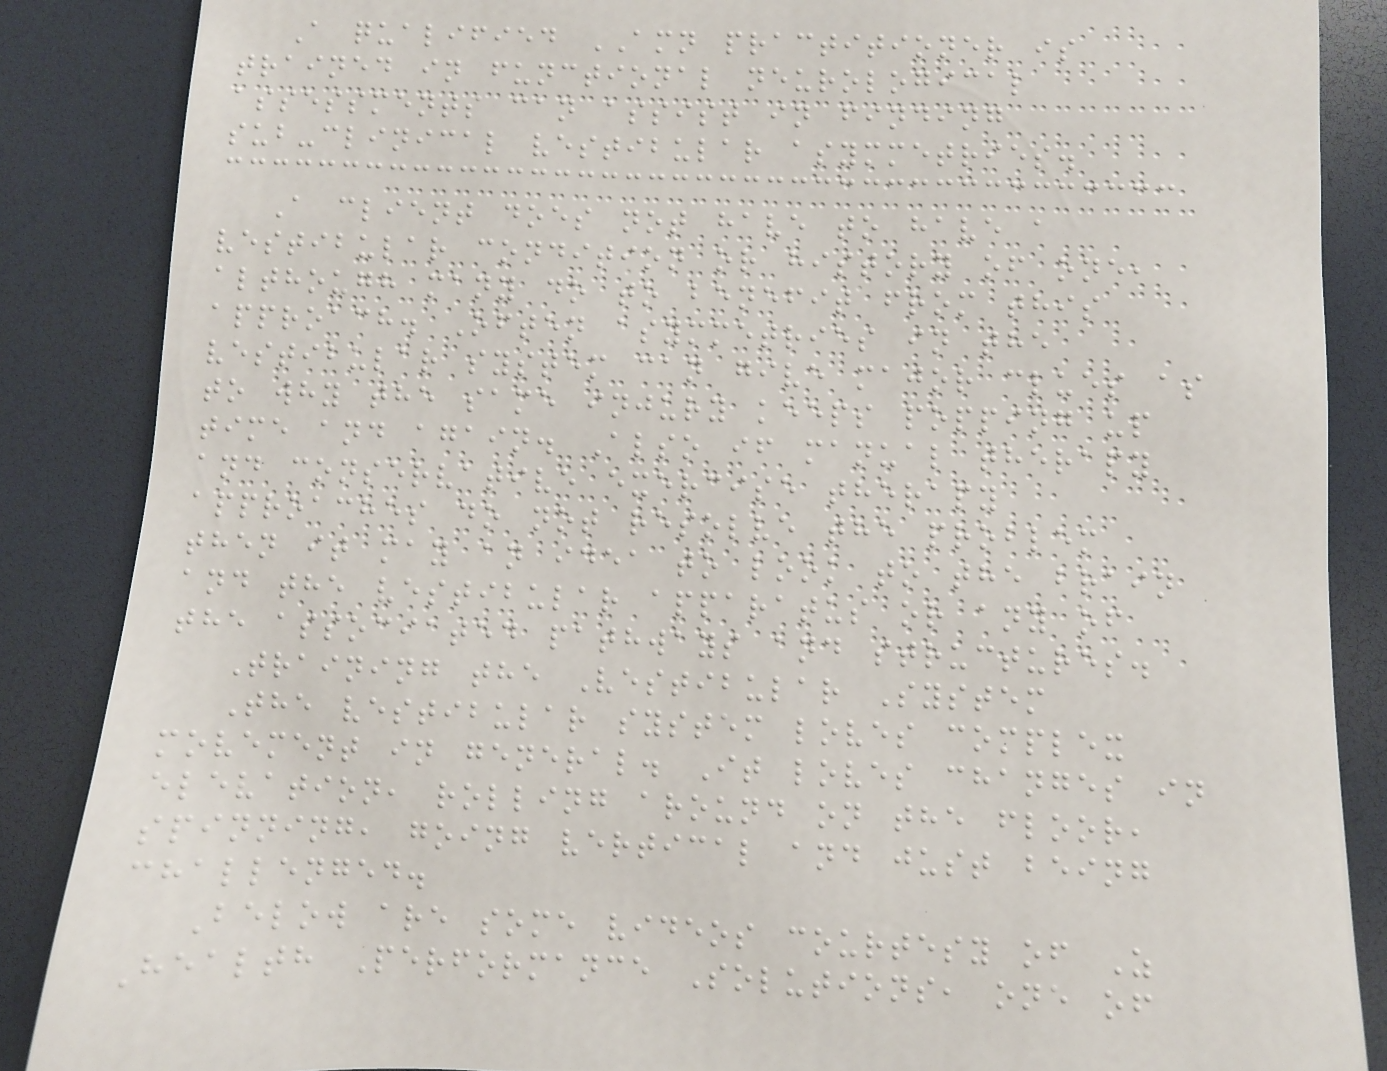A qualified AMN practitioner is
trained in functional neurological
assessments can assist in finding
sub-clinical vestibular asymmetries.
A client does not have to have a
vestibular condition or history of one,
although many do to benefit from this
approach. Often asymmetries in the
vestibular system can give major clues as
to why the same injury keeps popping up
time and again. Also if manual therapy
and conservative exercise therapy
approaches do not resolve the problem
then it may an idea to look to the brain
and the vestibular apparatus or any of
the associated pathways and structures.
Training the Vestibular System
The vestibular system loves complex
movement in general. It loves changes in
elevation, rolling around on the floor,
spinning, going vertical and just being
challenged.
Below are some videos courtesy of Z
Health Performance Solutions, one of
